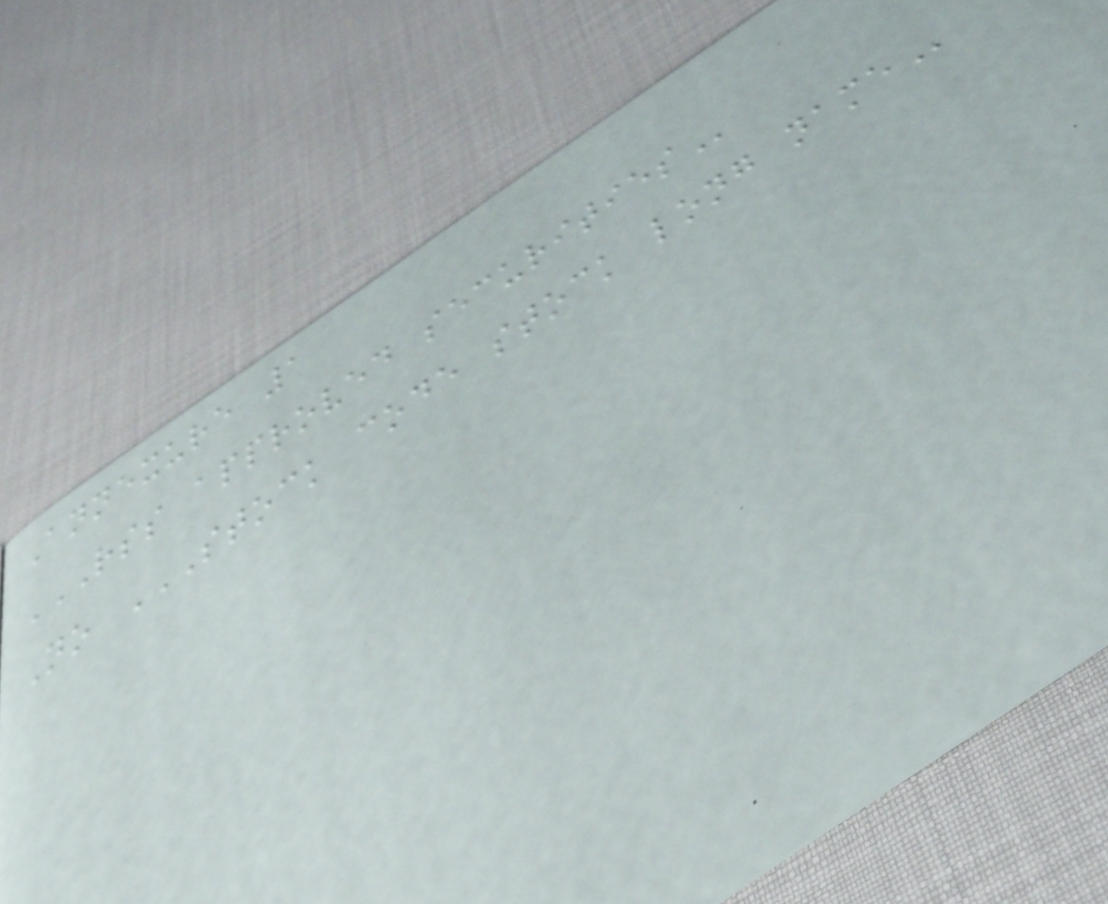Annexure 1
RSS APPROVED SECURITIES
No STOCK CODE STOCK LONG NAME
